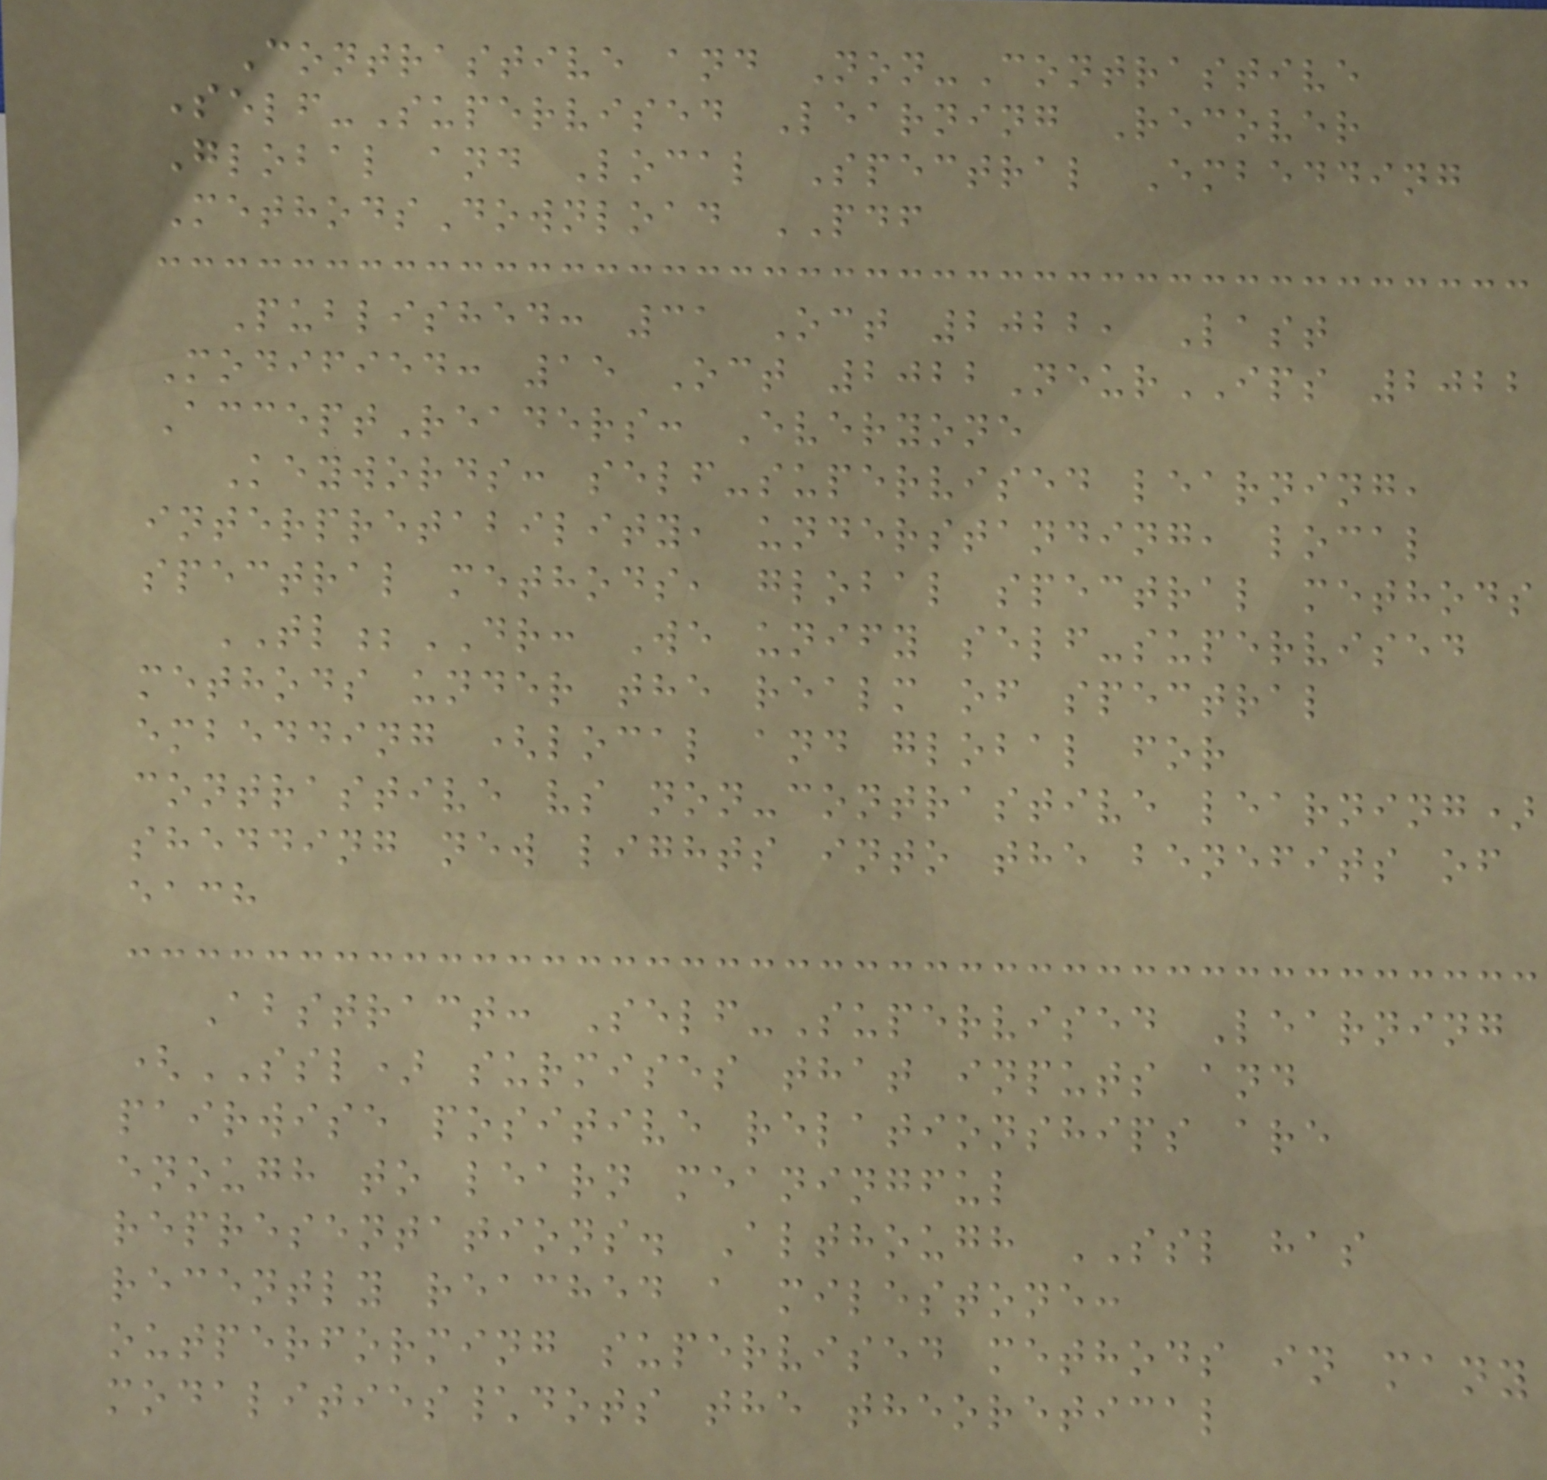Contrastive and Non-Contrastive
Self-Supervised Learning Recover
Global and Local Spectral Embedding
MethodsDownload PDF
Published: 31 Oct 2022, Last
Modified: 15 Oct 2022NeurIPS 2022
AcceptReaders: Everyone
Keywords: self-supervised learning,
interpretability, understanding, local
spectral methods, global spectral methods
TL;DR: We unify self-supervised
methods under the realm of spectral
embedding (local and global for
contrastive vs non-contrastive learning)
shedding new lights into the benefits of
each
Abstract: Self-Supervised Learning
(SSL) surmises that inputs and
pairwise positive relationships are
enough to learn meaningful
representations. Although SSL has
recently reached a milestone:
outperforming supervised methods in many
modalities\dots the theoretical
